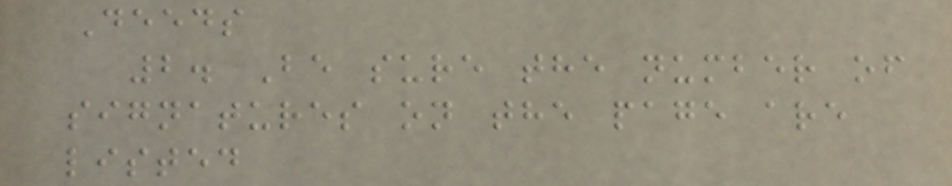Deeds
2. Be sure the number of
signatures on the page are
listed
